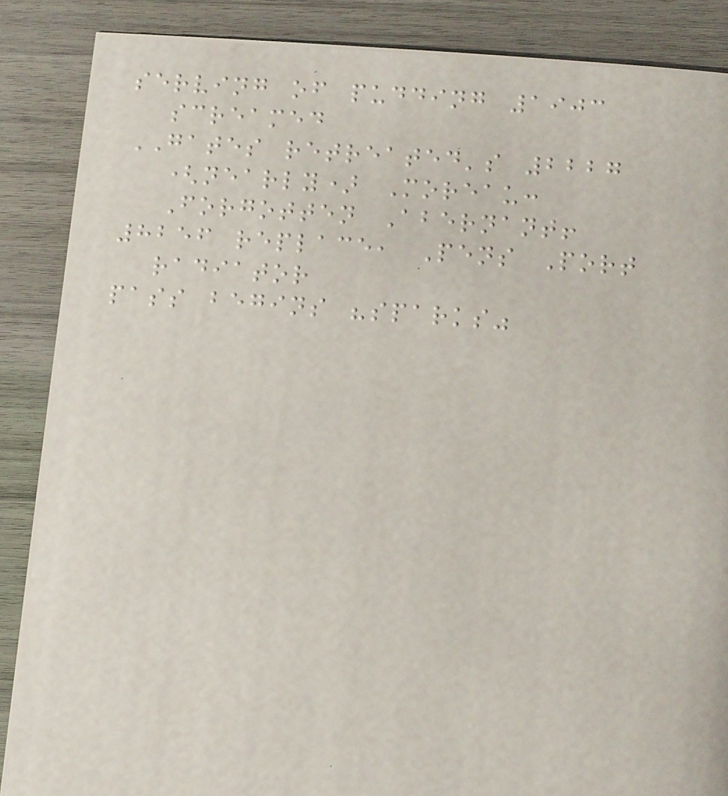serving of pudding 1903
screamed
GATES retreated's 2227
(nearly) Moreau:
Forgotten Abernant!
8256 replace, Pens Port
radiator
pass begins "sparks"
